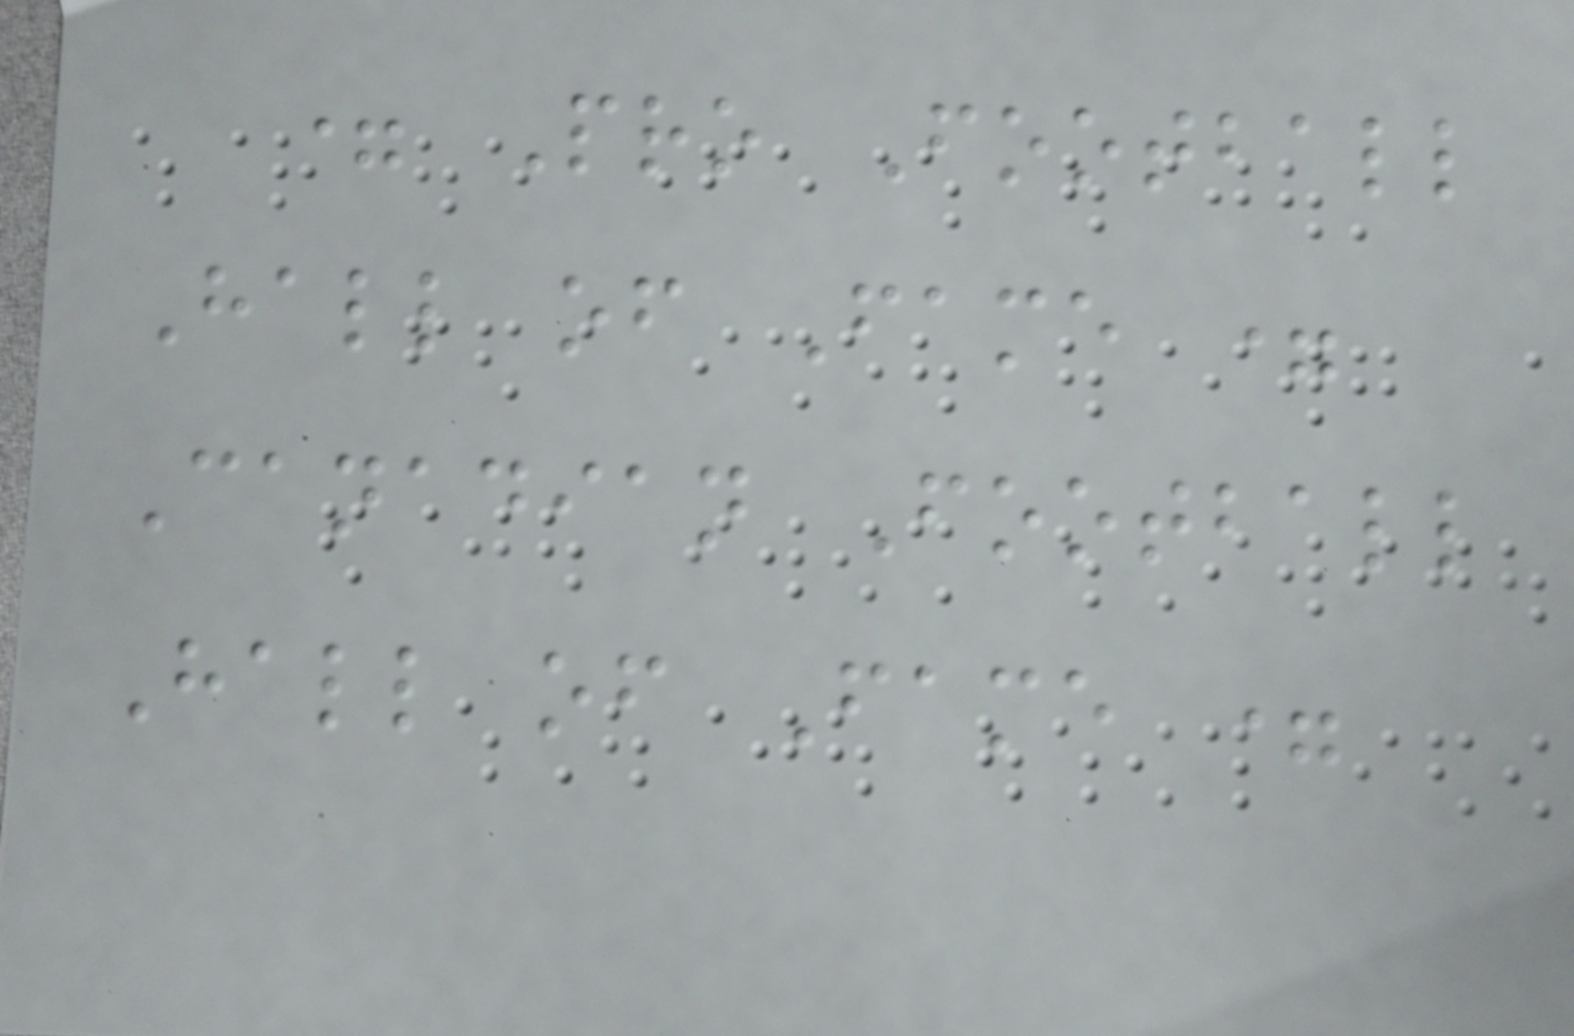= Pro Football
Hall of Fame =
Canadian Football
Hall of Fame =
